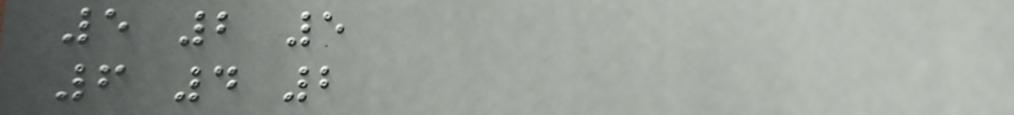5 2 5
6 4 2
